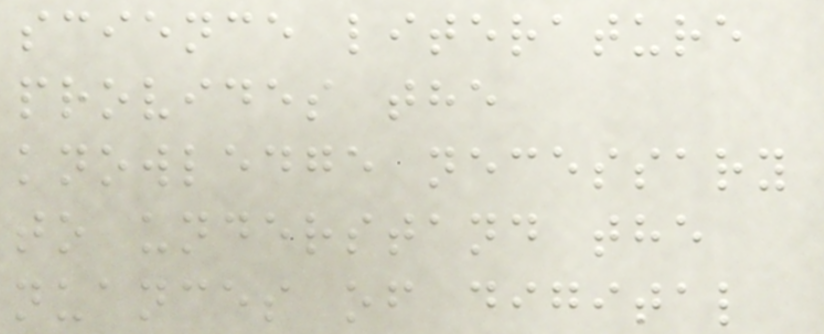science literature
provides the
knowledge necessary
to understand the
nuances of digital
